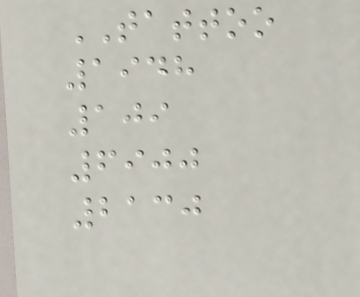TATTOO
1948
109
6900
2130
